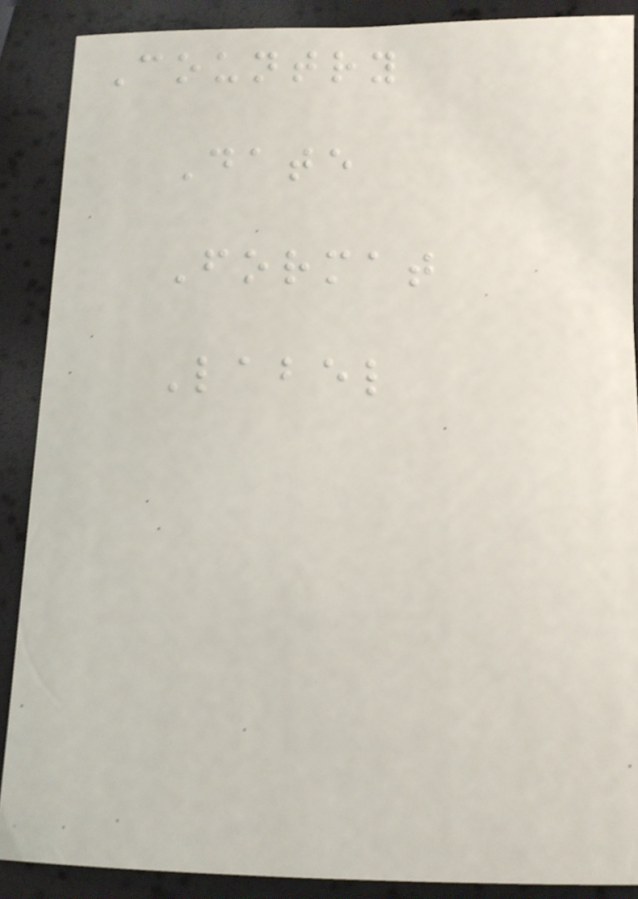Country
Date
Format
Label
